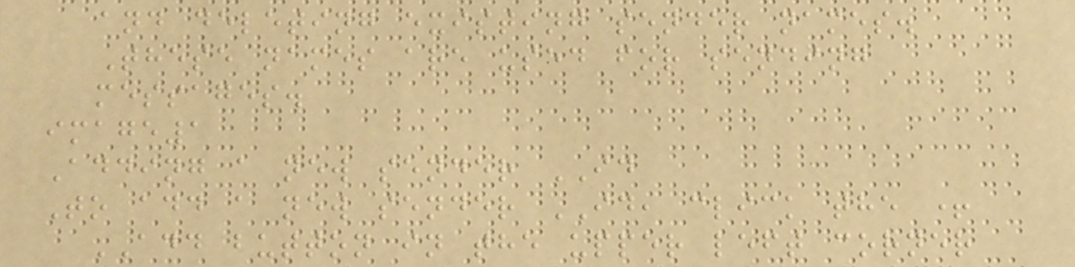and deleting existing sender names.
These names are used for sending
messages.
image1
Adding a new sender ID
To add a new sender ID, click the +
ADD button in the upper left corner
